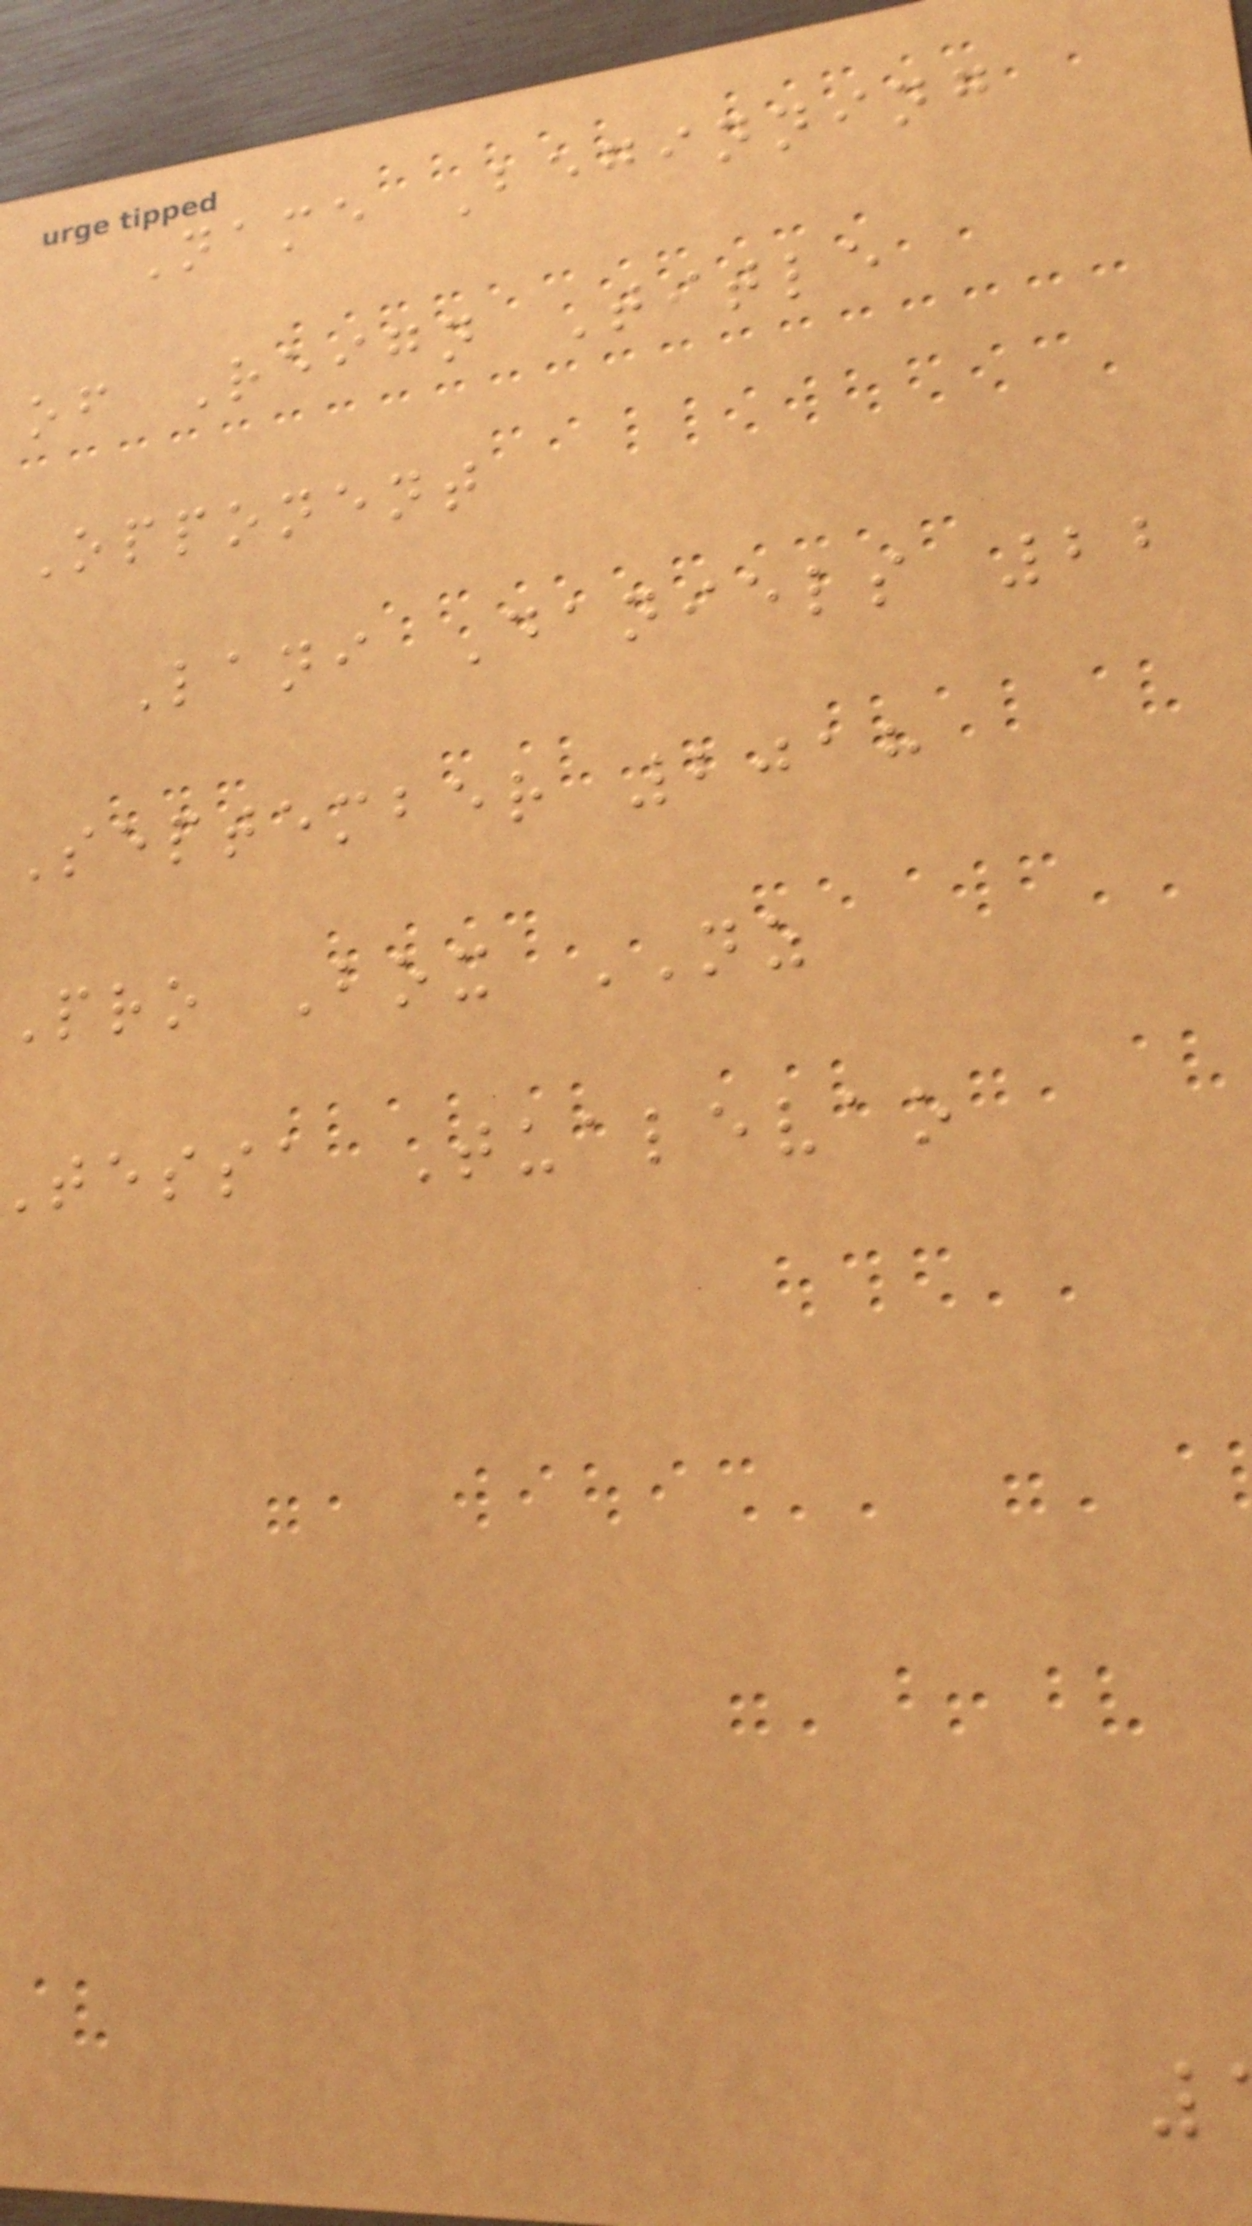Name Beginning
of Reign Title
Opponent
Lani Daniels 22
September 2018
Pro Box NZ
tessa Tualevao
